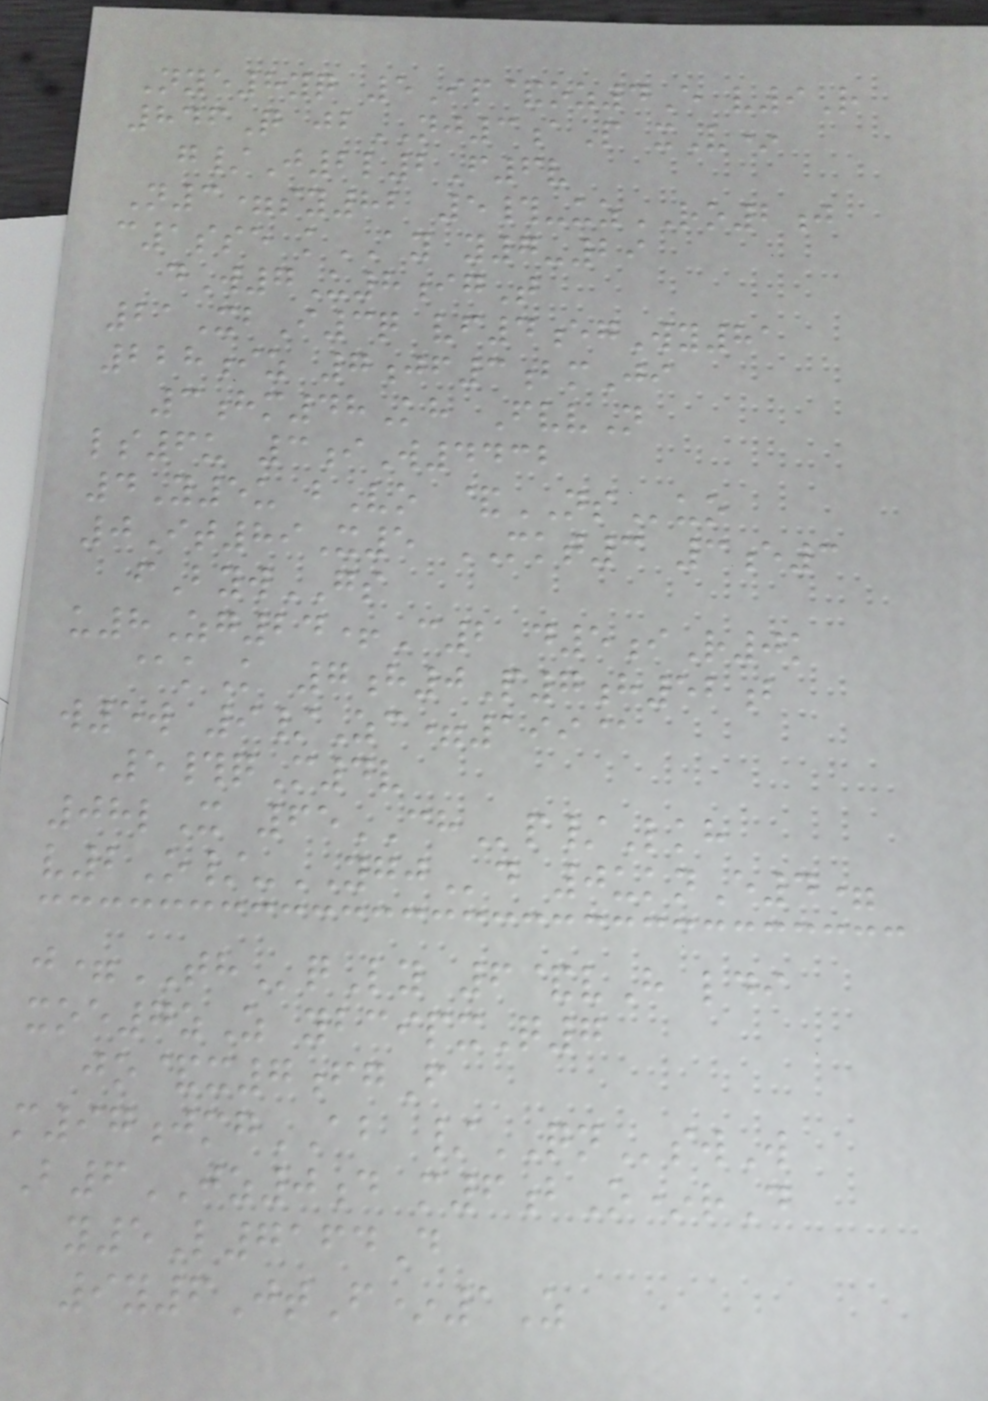Nye8yq 5Ip&oz4E v9R
846Q jbNJ3aP xV*
g/J2l2F6v
N3=sy82 5#-uzRO2j
c1sse kAY y7-29
dW7U8igT
21XbI3q vf4egWy81
228iz 7jf3bmJi
3hm48Kh FvvN
ls6u 3iW4432
4Y5u bVo &NSuo
0It89X5 MKT3 3e3
fBywGS
u8Zg24+C2 d5iR0k
@kK 7h0P7h52b
w5w 9/Zc=199@
5#qM4v
08lX 65CHp/Lkh
v2O/-YGJd 0uknE4=
j=THqLy 6&vH ldi
xoe7zZ ybcipxQ7
jo&x7fgF
m97jmgAB /QNswW
B6JZ0d m6bO*rD
y5L7164D
9y6JtF*1Z
